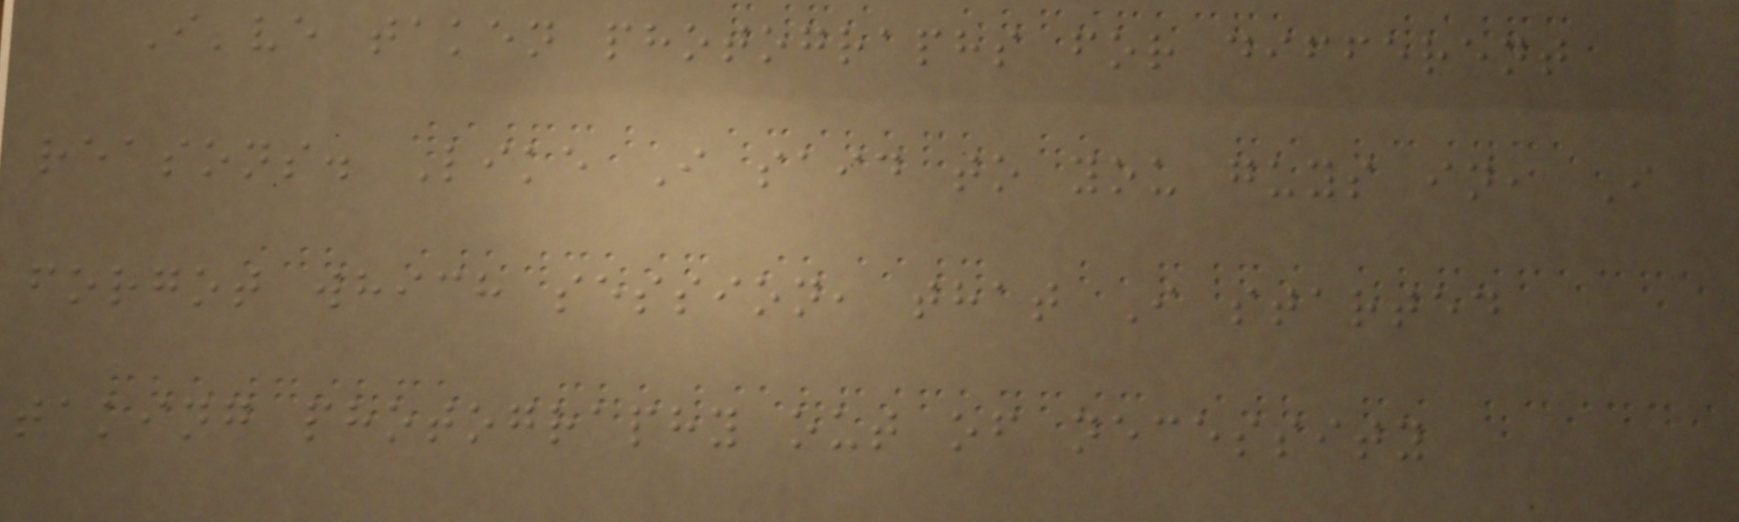I've taken photographs for different
reasons. Like I said to you guys in, I
forgot which session, that I started
taking photography out of necessity
